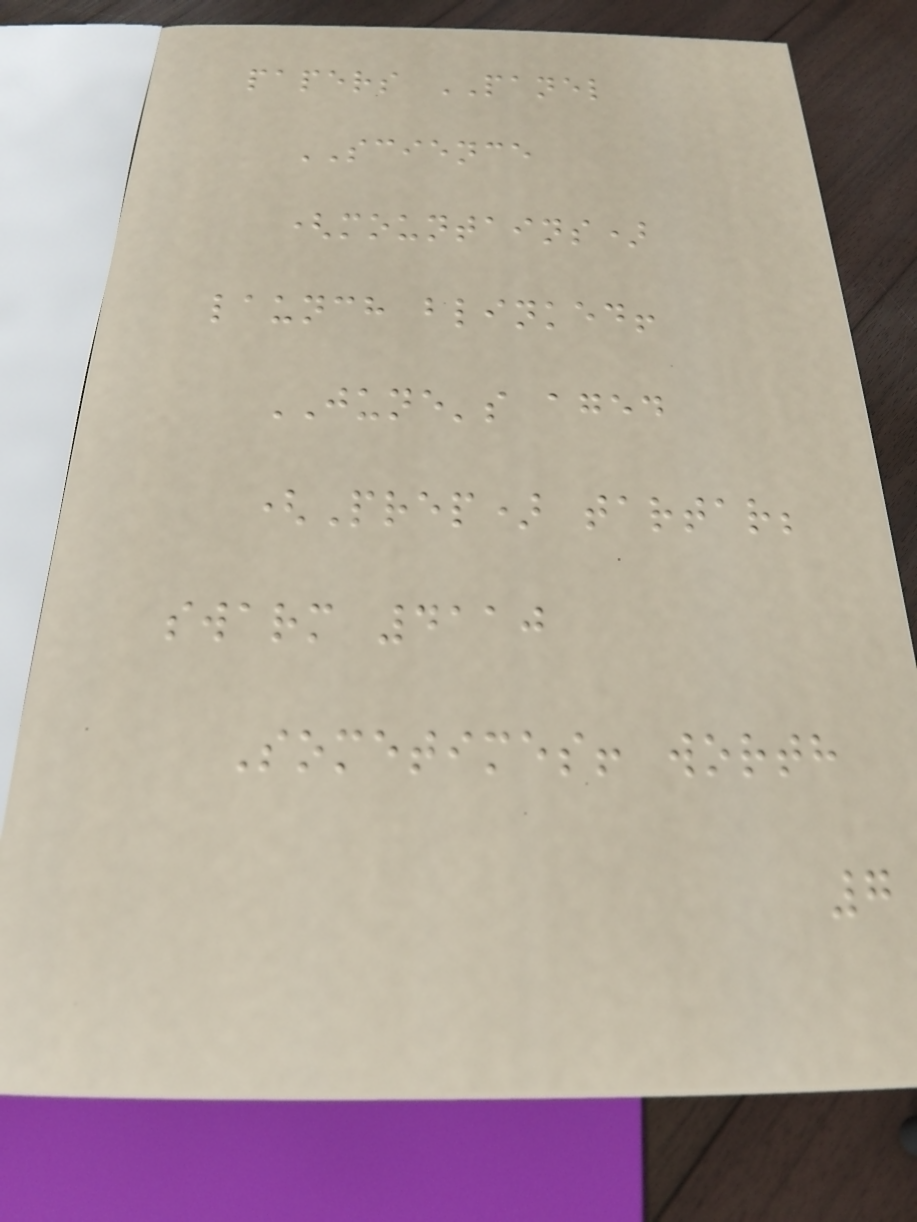papers PANEL
SCIENCE
(mountains)
launch blinked!
JUNE's aged
(Prep) tartar;
swarm 4110
Sometimes! worth
7
